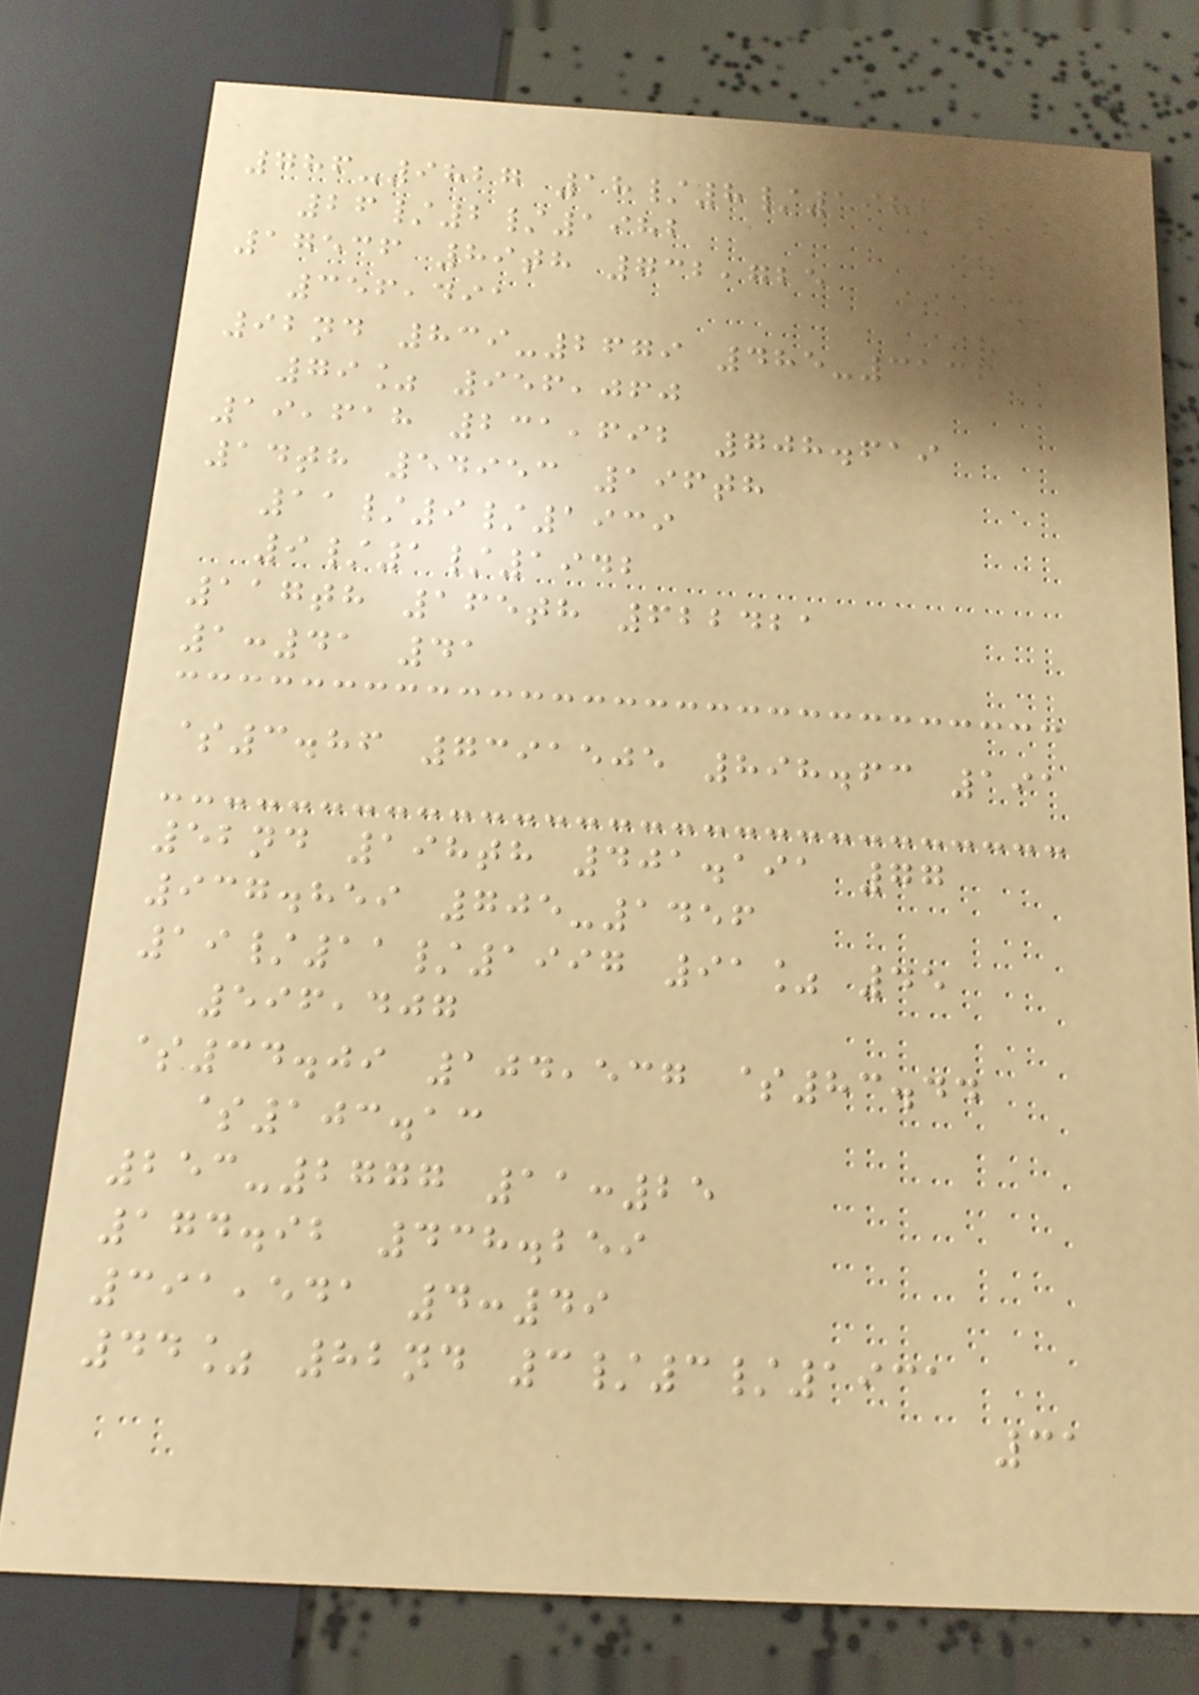786-9827 18/8/1982 15
26/2/1982
17536 89th 732,725
356,491
92nd 839-2679 485-3136
79% 956,060
19,618 231,692 708.619
14th 54953 196th
11/9/1939
9/1/1942
117th 165th 622421
1:41 41
$3.86 7391505 898.63 191
52nd 198th 401.191 77
937.859 705-1456
19/11/1997 91% 45
596,407
$34.09 104,537 $83.44
$103.13
253-2777 11:25
174.92 438.259
391,541 4:49
44% 82nd 3/3/1931
31
